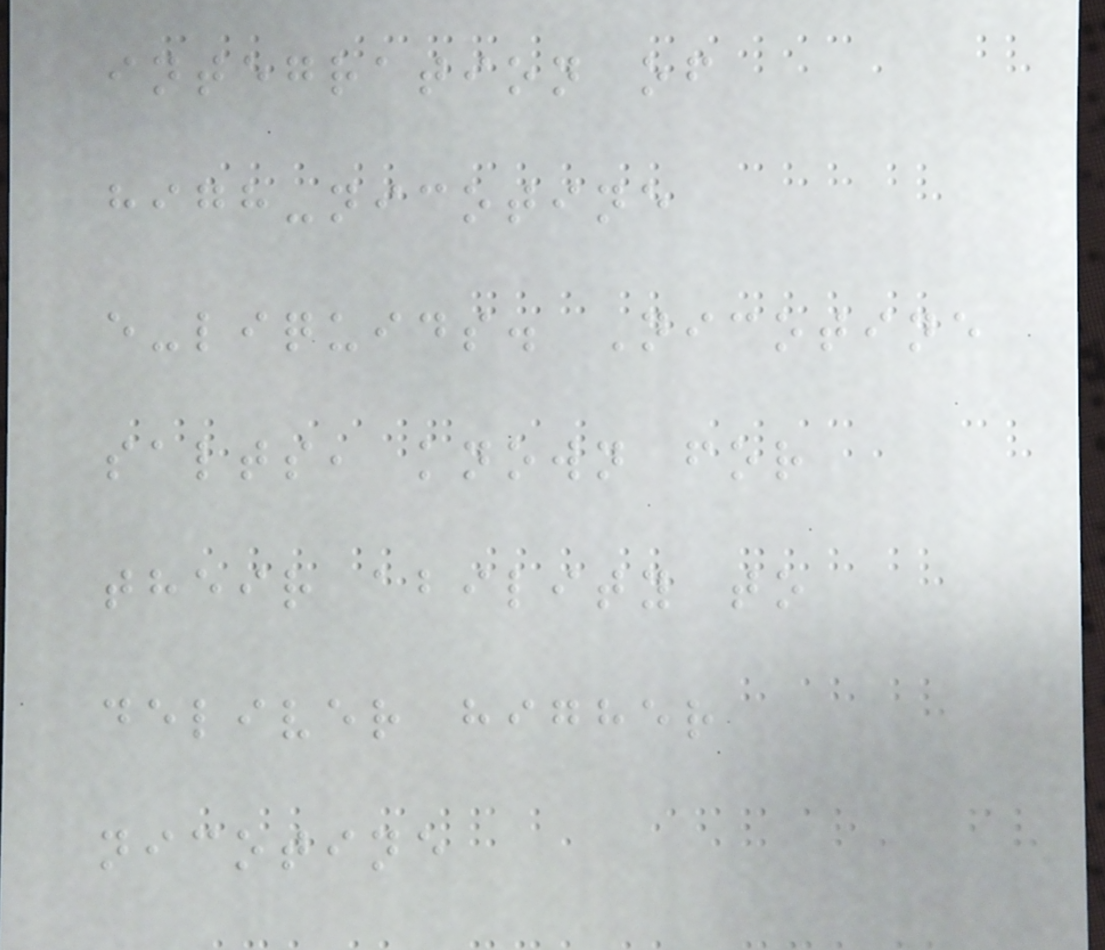integration of
high-nicotine
e-liquids. Nicotine
salts, known for
their ability to
deliver higher
nicotine
